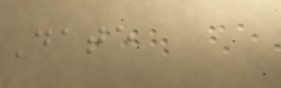Date
